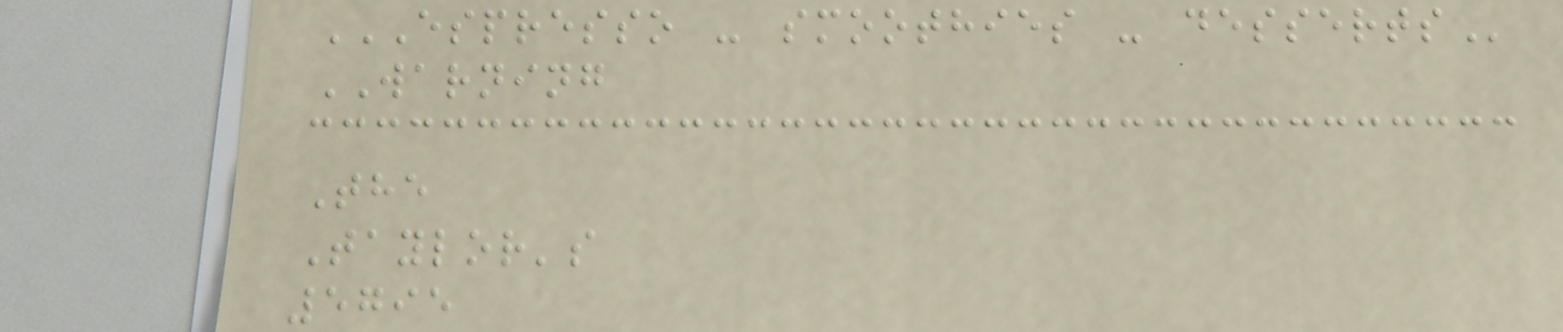ESPRESSO - SMOOTHIES - DESSERTS
WARNING
The
Taylor's
5795
